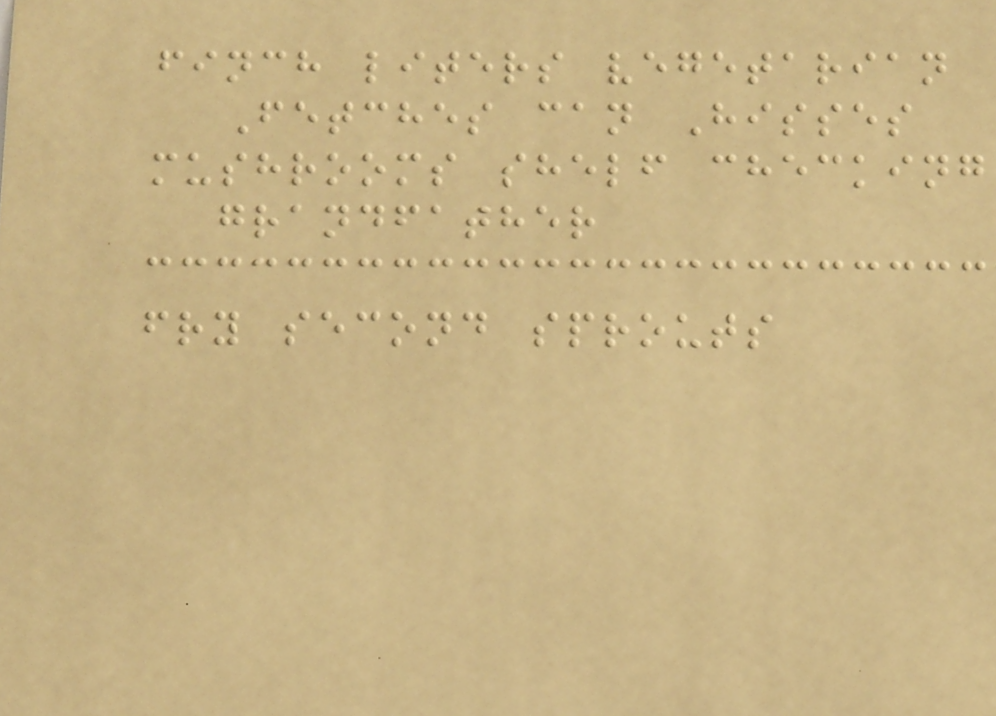finch liters vegetarian
Fetches can Hisses
mushrooms shelf checking
grandfather
fry second sprouts
